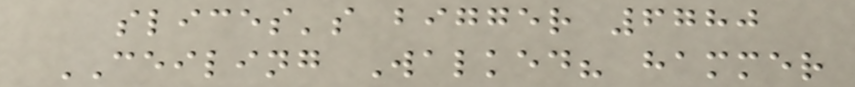slices's bigger 6780
CEILING Walked? hammer
